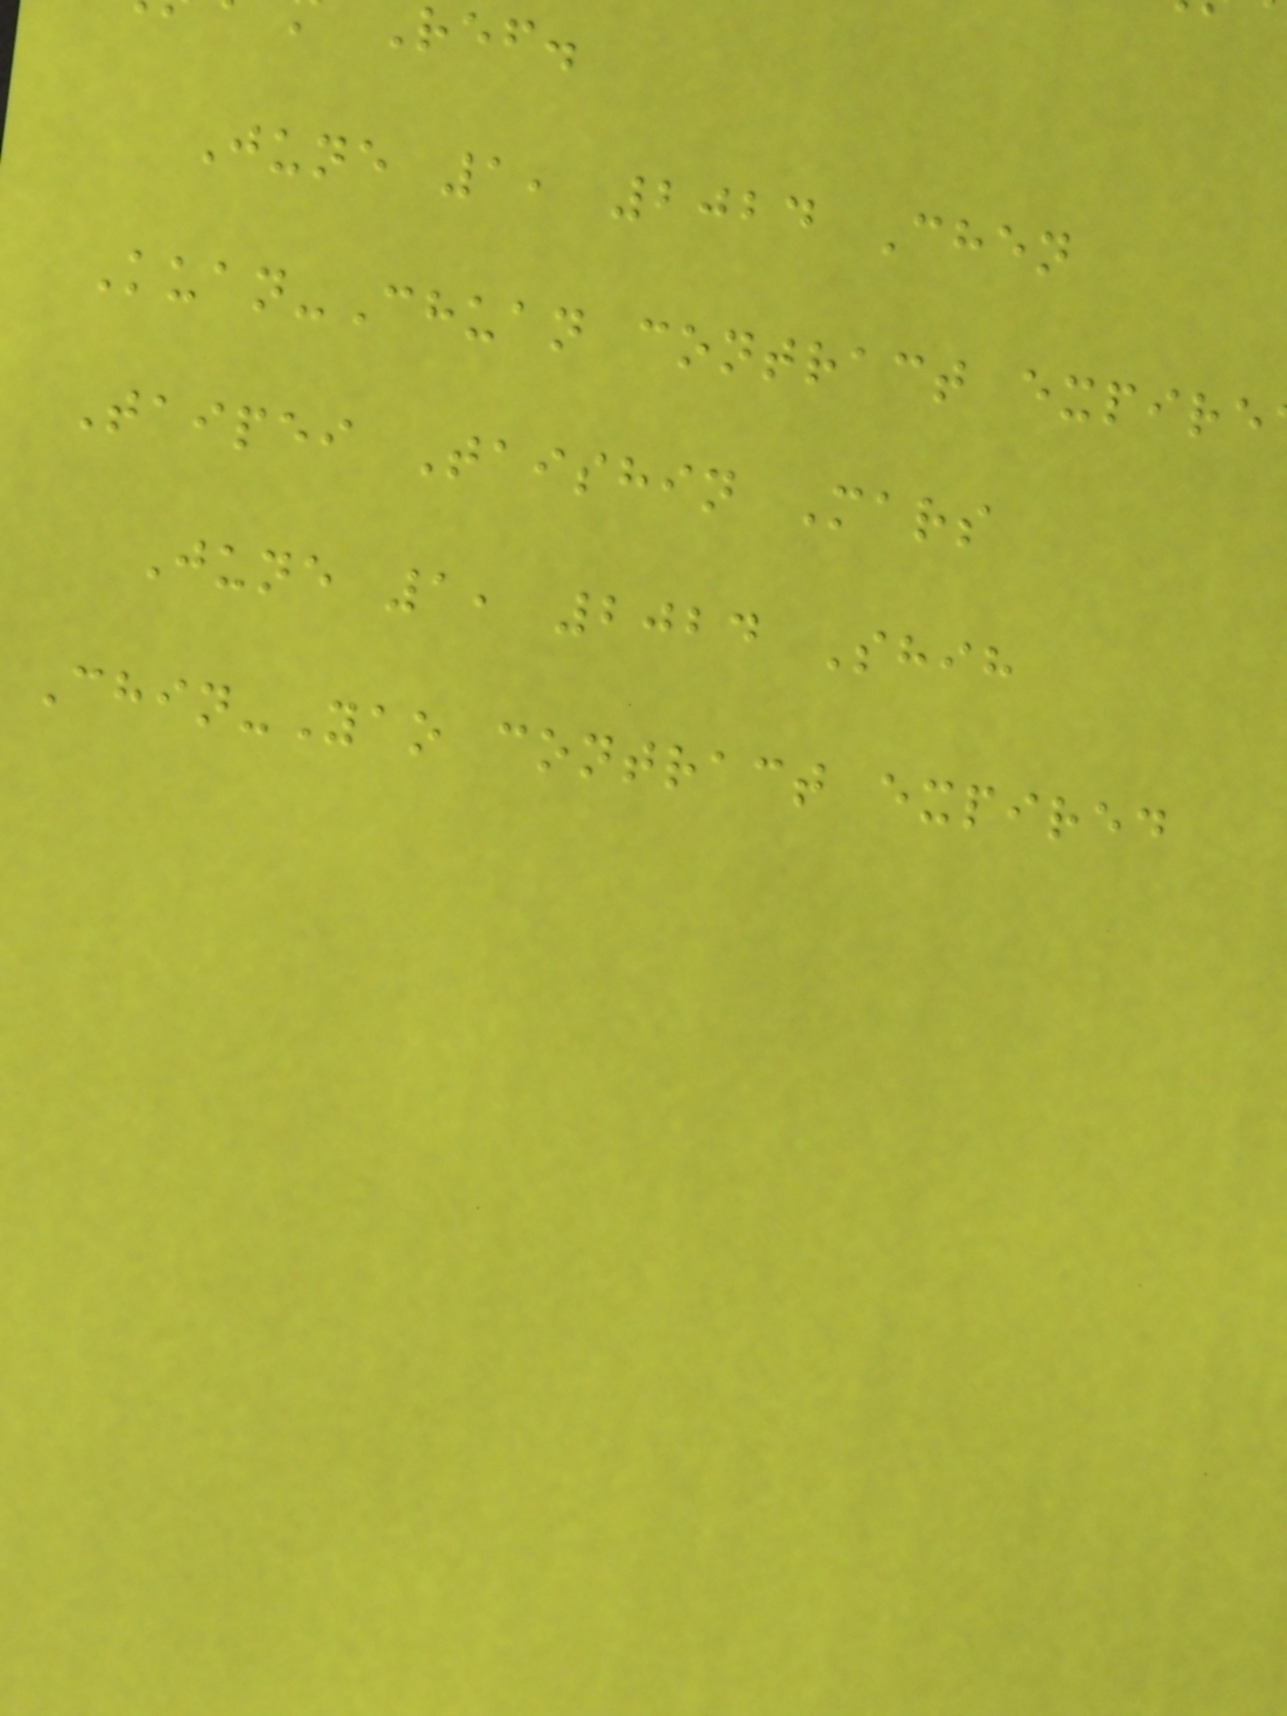ref.
June 1, 2024 Chen
Kuan-Chuan contract expire
Taipei Taishin Mars
June 1, 2024 Shih
Chin-Yao contract expired
